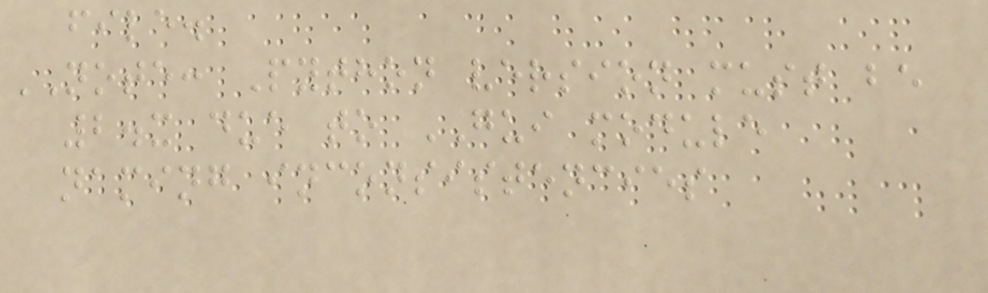file.
NOTE: Python version must be
2.x due to GUI module
naming inconsistencies
